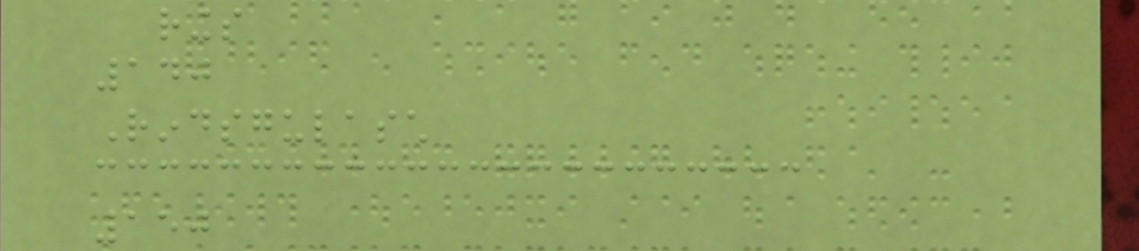rings
140
Rindsgulasch
150
